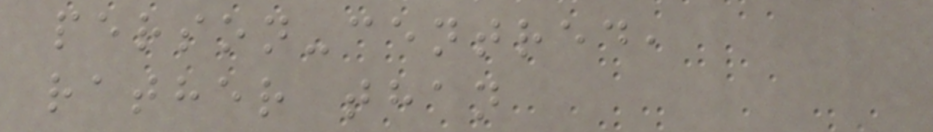person-centred,
rather than
